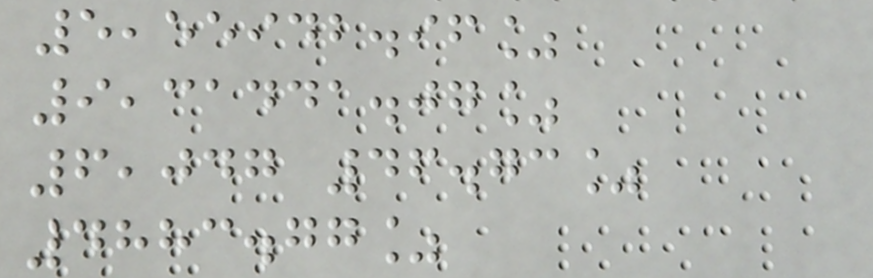5,55942.96%
9,31441.07%
6,047 46.73%
4883.77%
